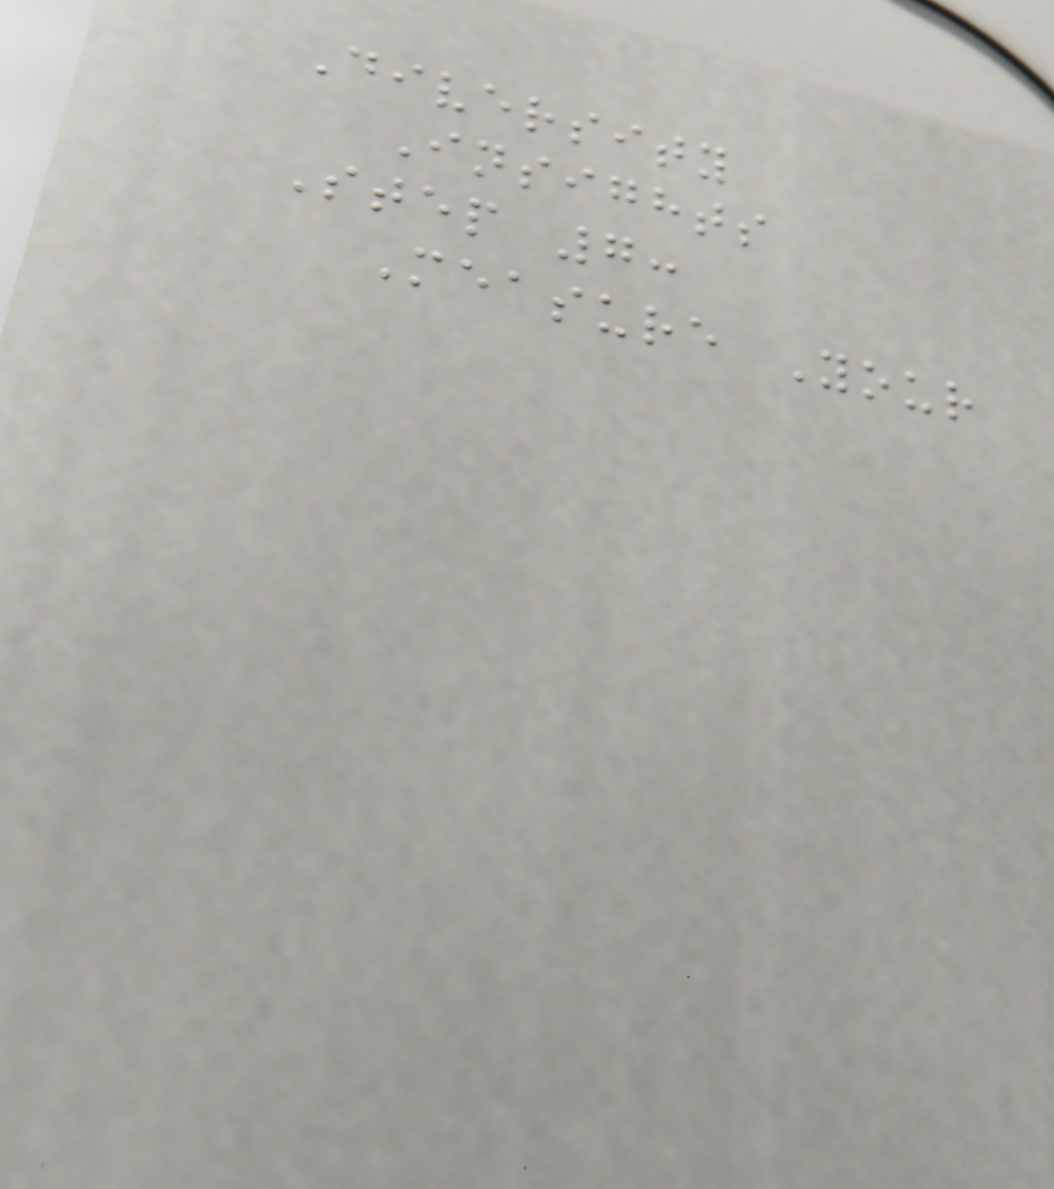Diversity
Insights
Step 7:
Measure Your
